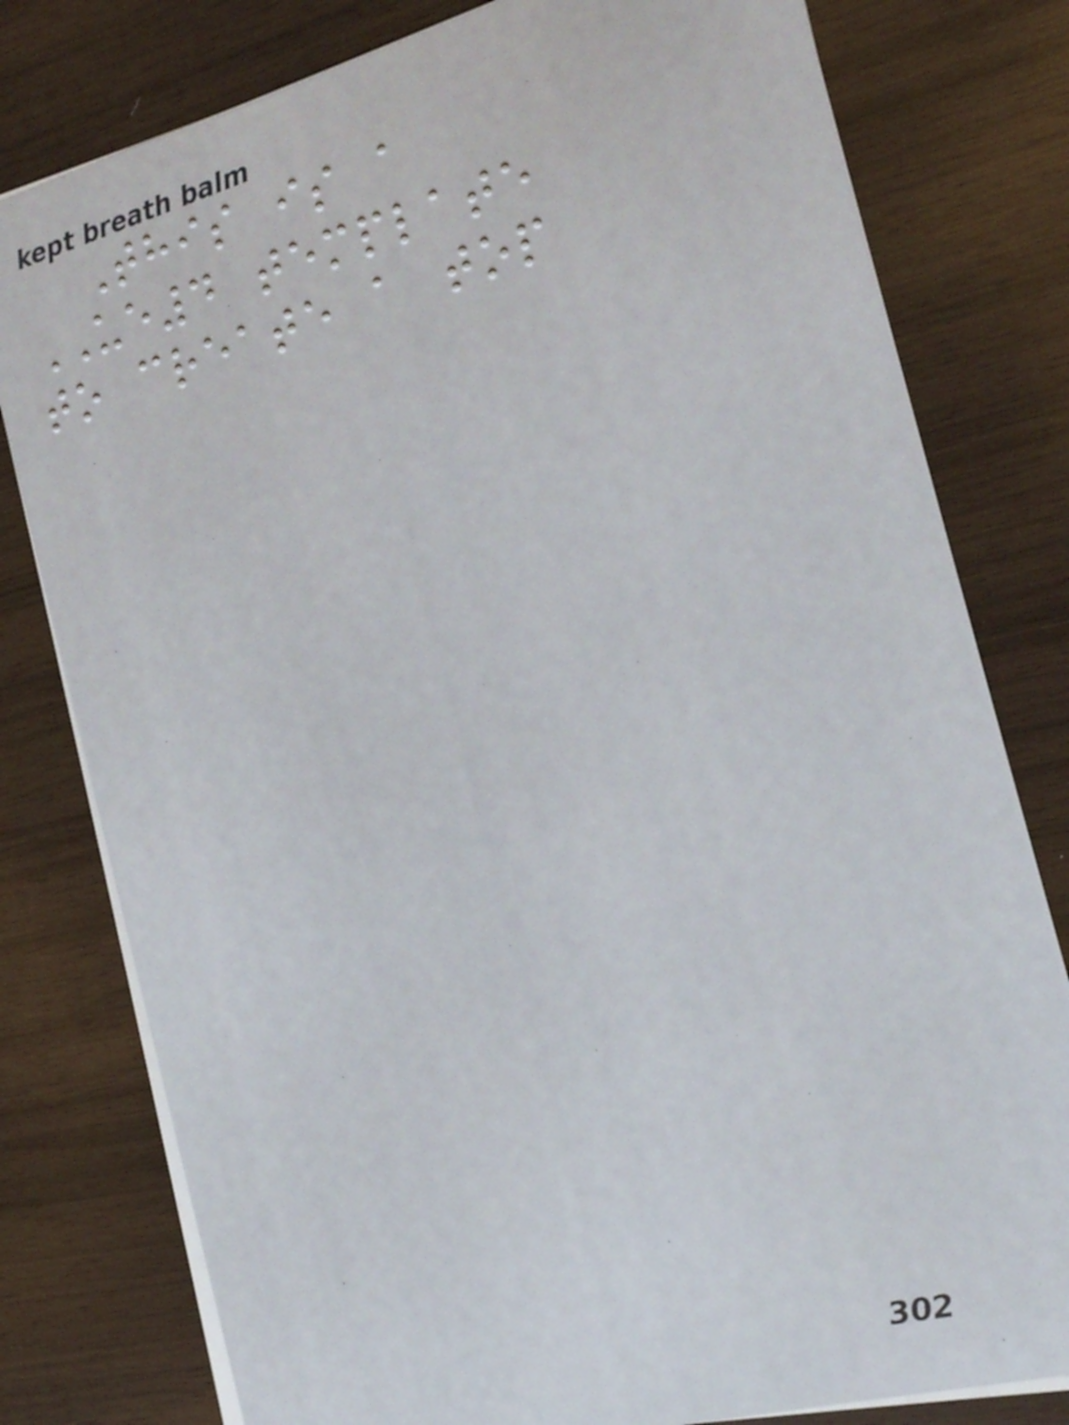This is a
UE4 template
to create a top
